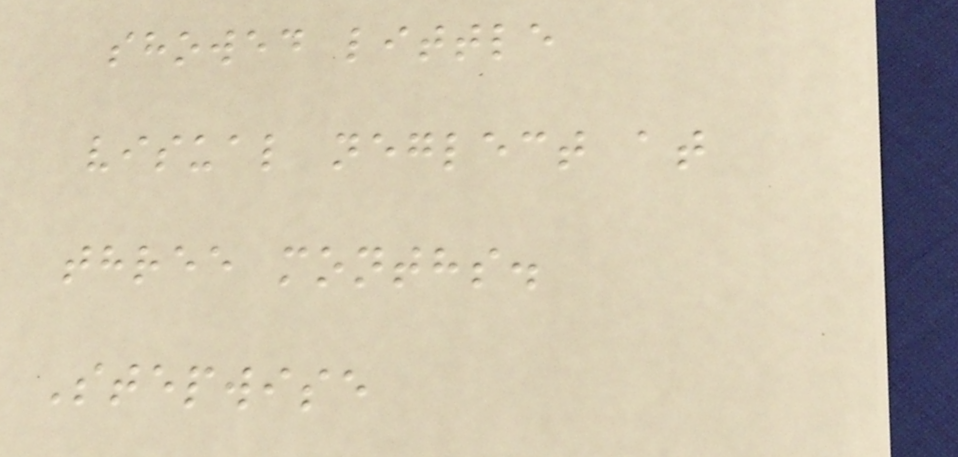showed little
visual neglect at
three months.
Stepwise
